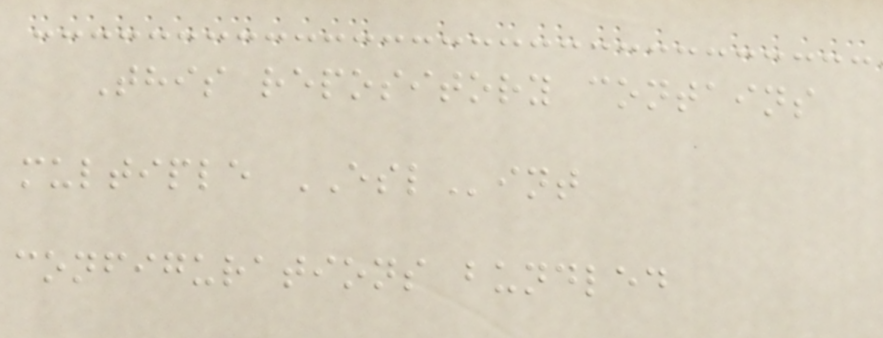This repository contains
multiple ESLint
configurations bundled
